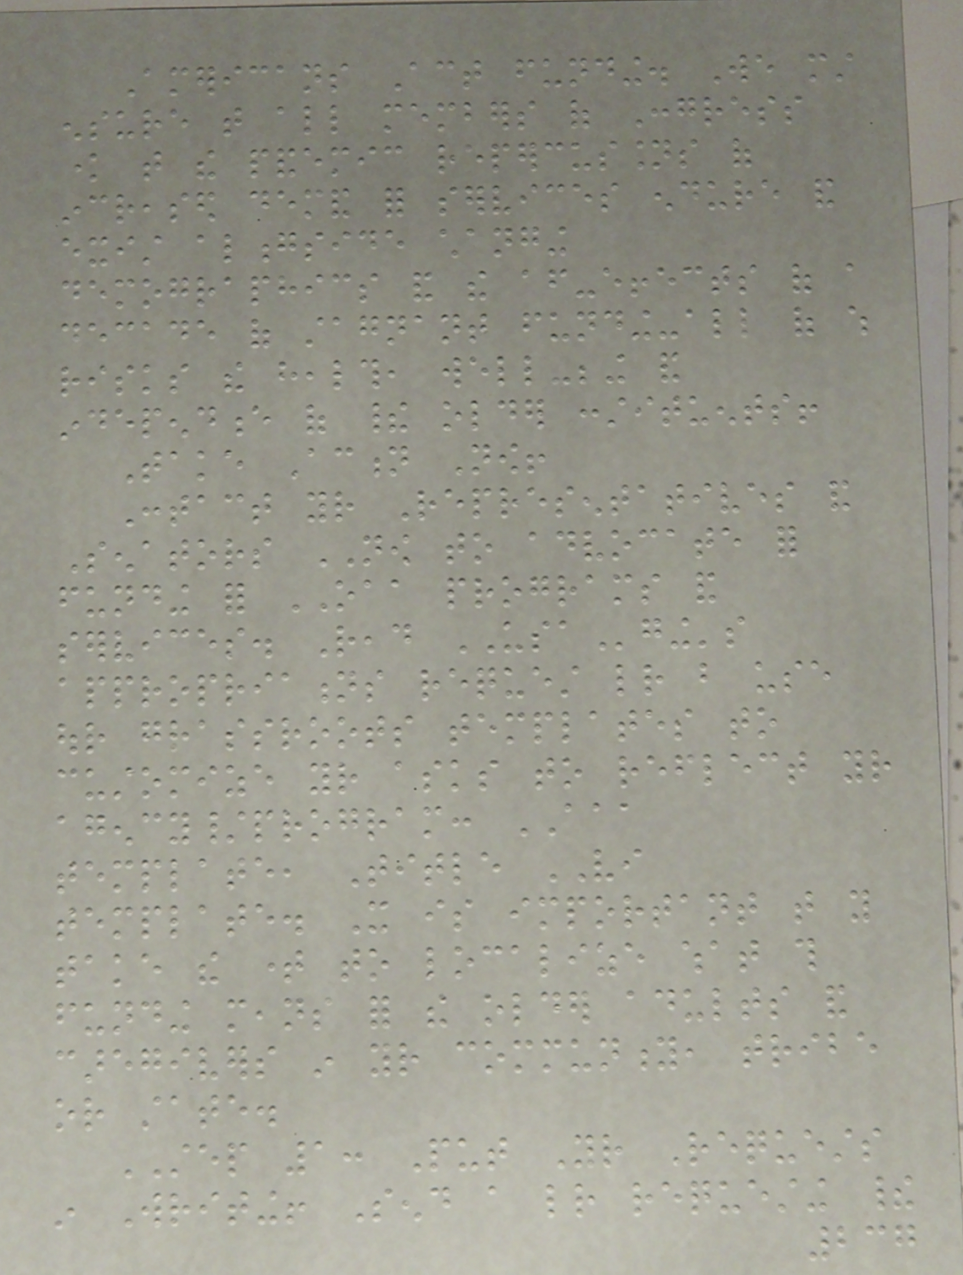Americans Act funding. We must
ensure that all members of Congress
know that the pandemic repercussions of
increased demand for services endure and
exist alongside changing
demographics and the after-effects of a
decade of stagnant funding-all of which
risks the health, well-being and
independence of their older constituents!
Take Action Now!
Contact your Representatives and
Senators NOW to advocate for
funding for OAA programs and
services. Read USAging's
appropriations request letter but use
our grassroots templates to
customize your asks to reflect your
agency/program: AAA
template, Title VI
template. It is important that you
take the time to localize what this
funding means for the older adults and
caregivers in your community, tribe
or state.
STEP 1: Put Your Requests
in Writing! Send a letter requesting their
237
